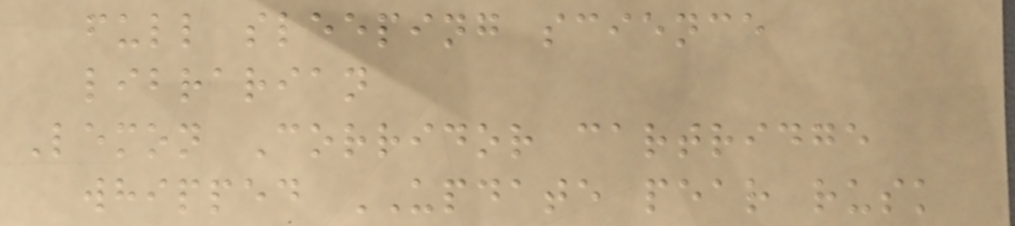full sleeping science
librarian
Lemon Corridor cartridge
whipped UPDATE pear rusk
